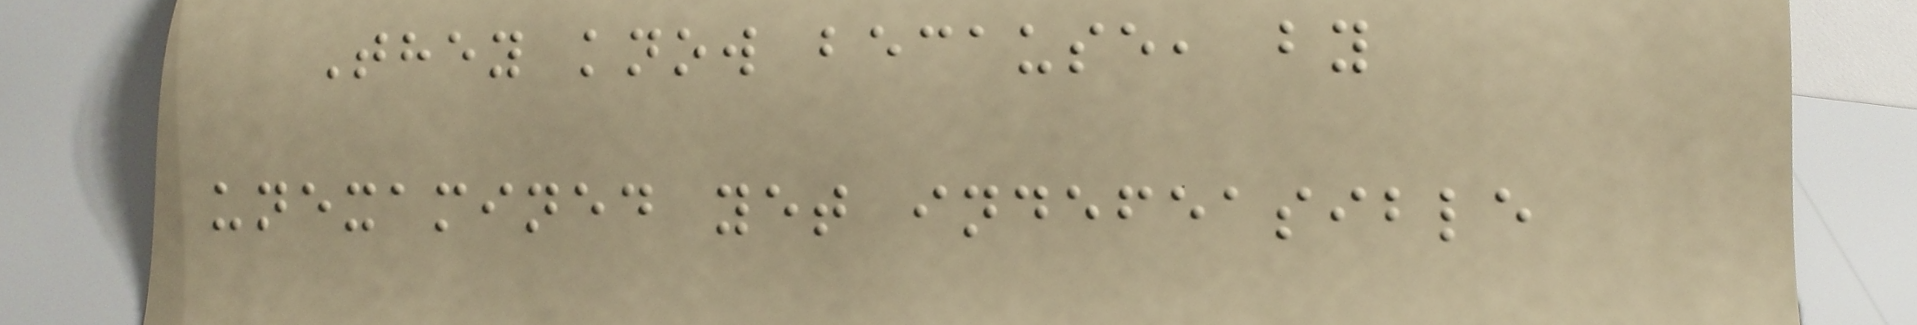They know because, by
unexamined yet indefeasible
